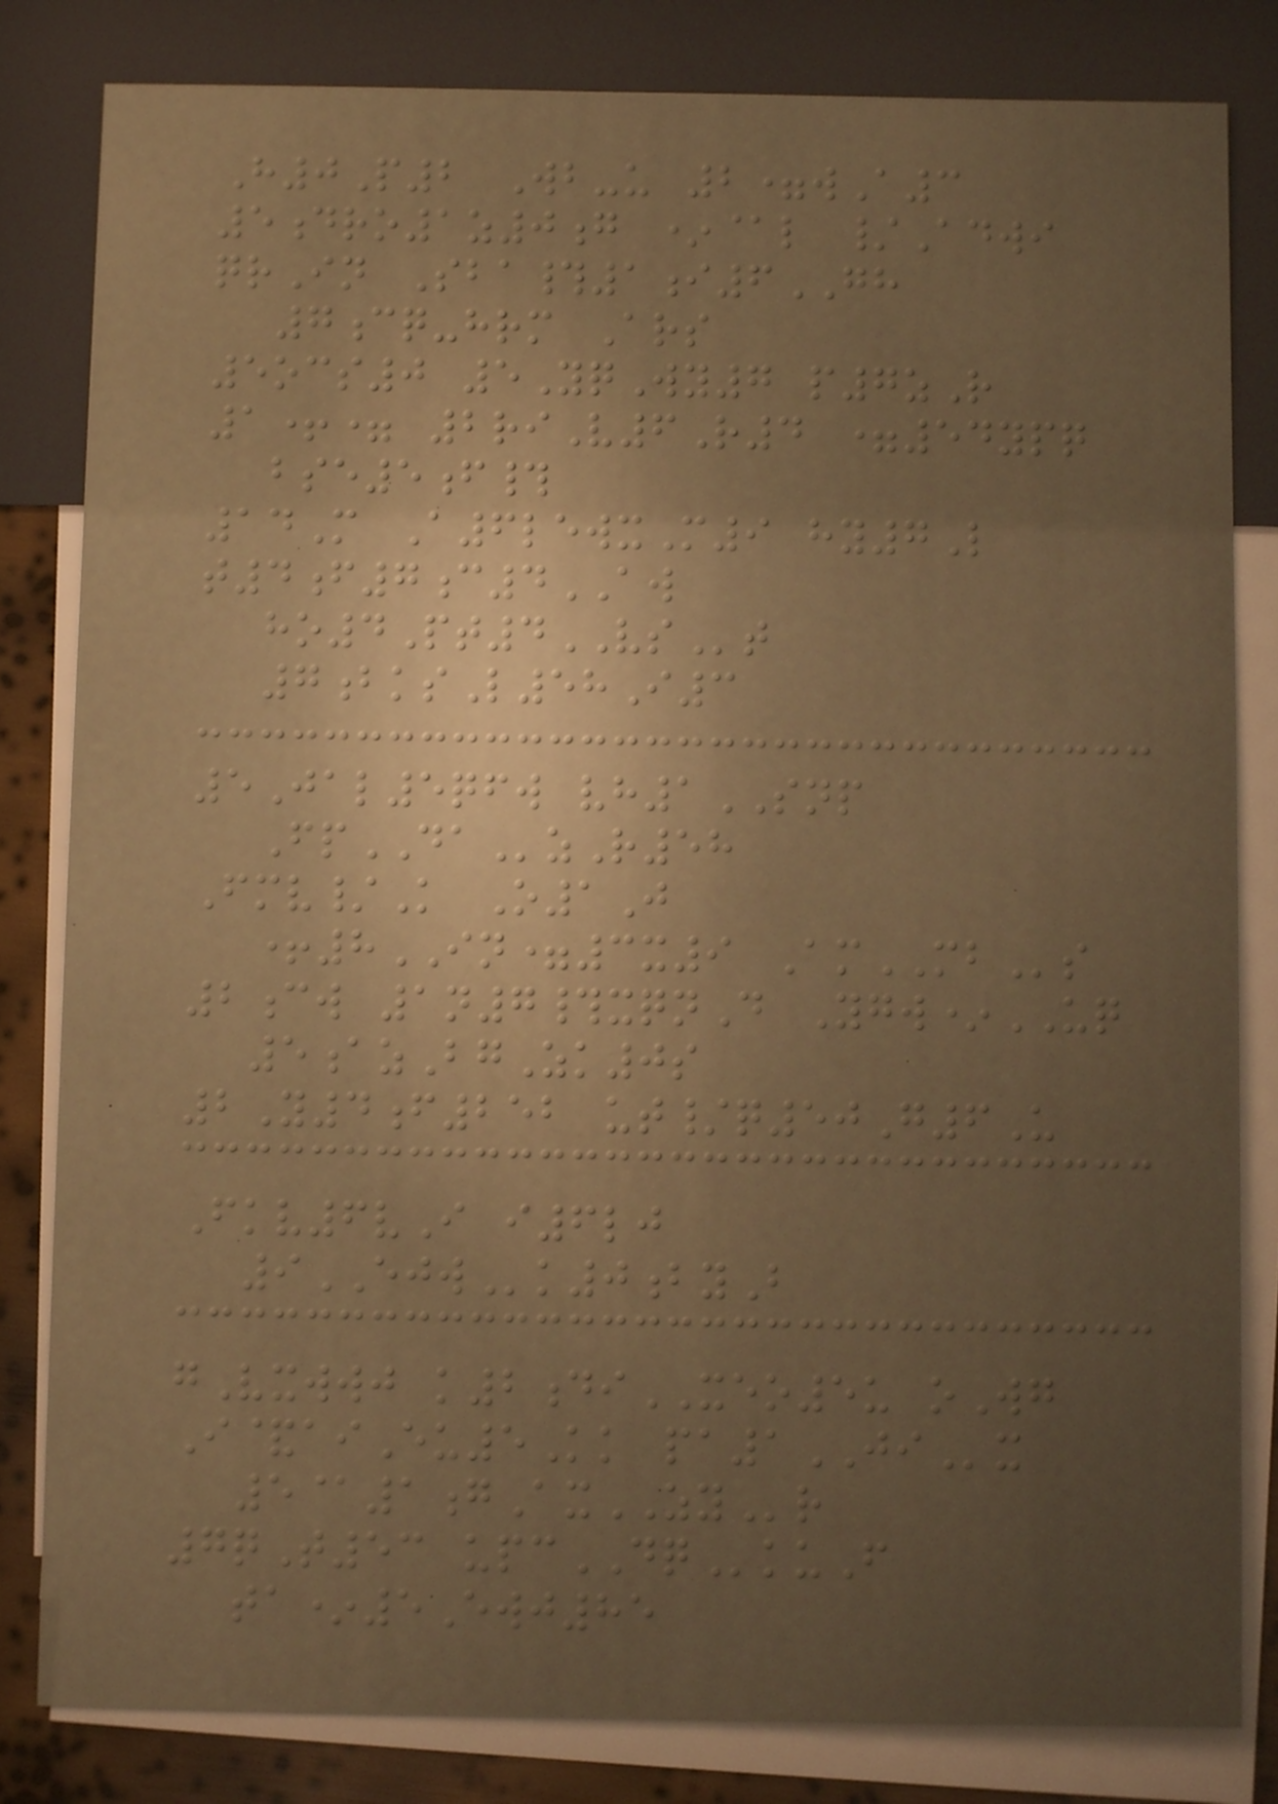H0P2 Wb-u 2=wA3
5dro1z0g *@l /Adwi
qrIn Sba#1i6GH
7cq-hrm Ars
5ocs0 5YqWy7 p7zR
1+= 2riV6R4 =54ypq
bse5f#
14M A6lewxM9 hy7L
t4f7c4AW
ho4Pt4VSt
7bksL58I3
5Jal5qfw vh1SNP
FpDAzR58
Fmv/K O1J
+8IN=3x9 AmMBs
2cw 1n7#xqnD Ygw*UQ
5azBgZk0s
2Y4f252 ut/q50G6U
Fkv6vI i6lj
9EJWk0byB
gVxwwj k2diXEO5u oWg
I&aiEu5Kk pa1JIx
5@1gAxZYr
7qT53 upcDQkuF
ta*5Ewj85
